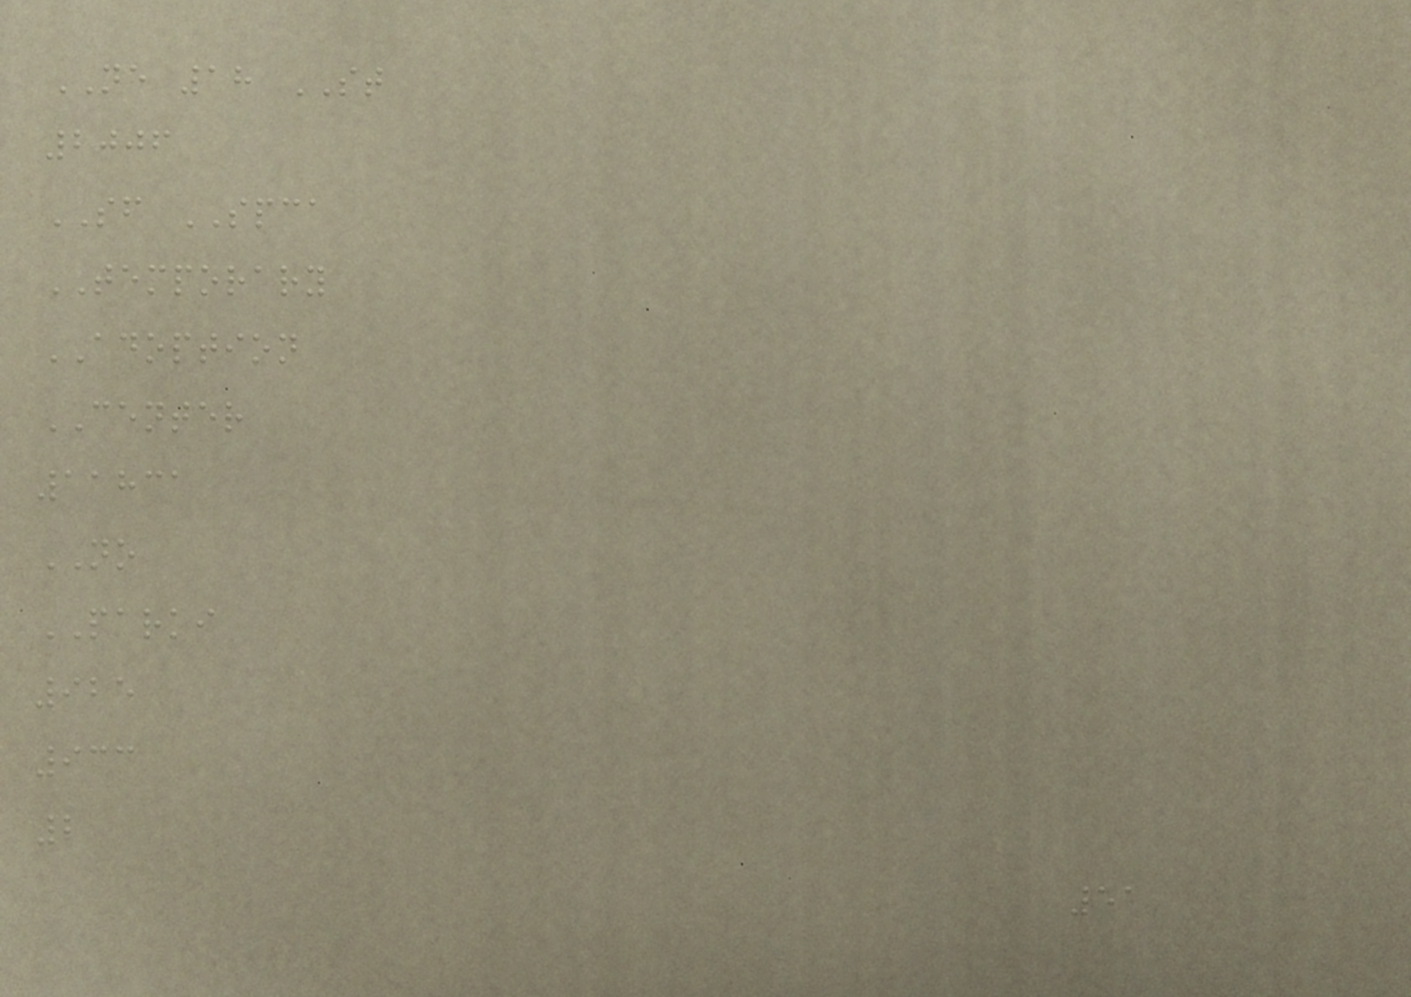NE 18 ST
2006
SF SPCA
TEMPORARY
ADOPTION
CENTER
11831
NO
PARKI
925
933
2
51
